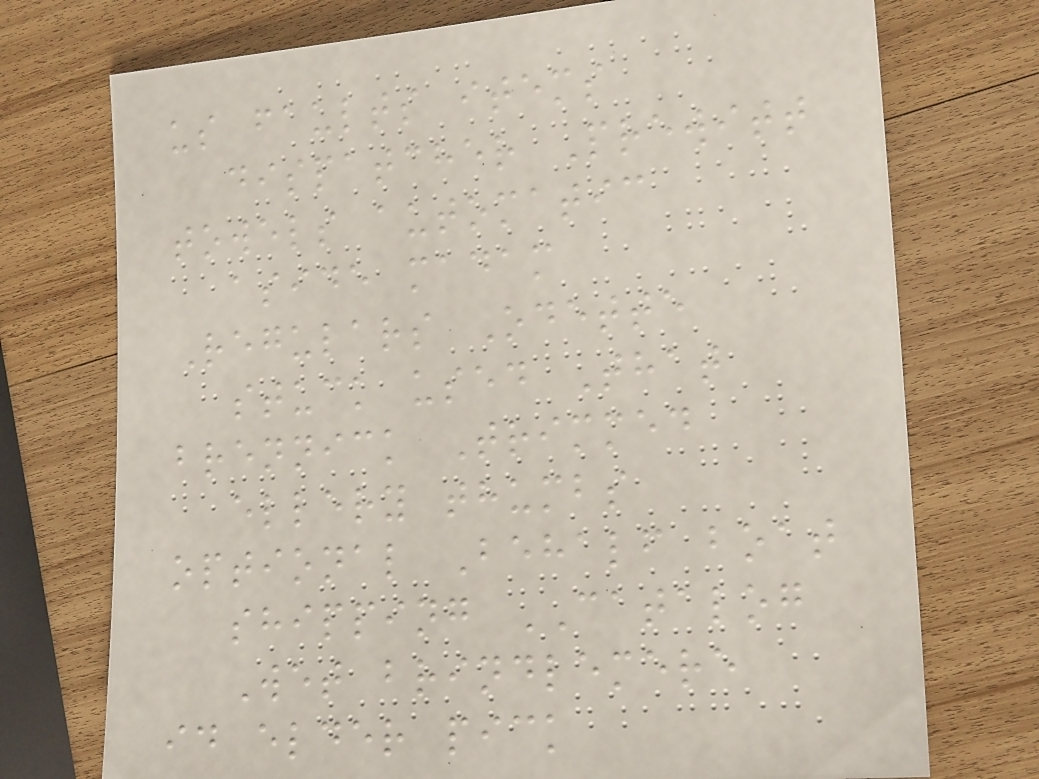us faults items
dispatcher Prewitt
towels automatic
aside madam
Regulars Odette
stuck used That
brennick Trimmed
ellery thumbs
optional Behalf boat
shipping CATALOG
Wet brindlemere
id elder pick
